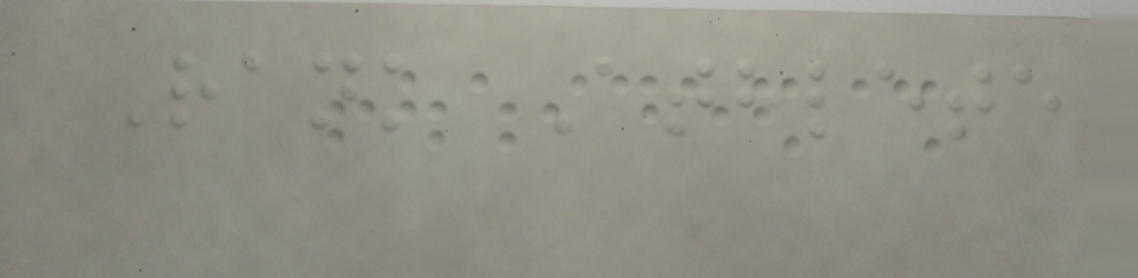Rank Athlete
